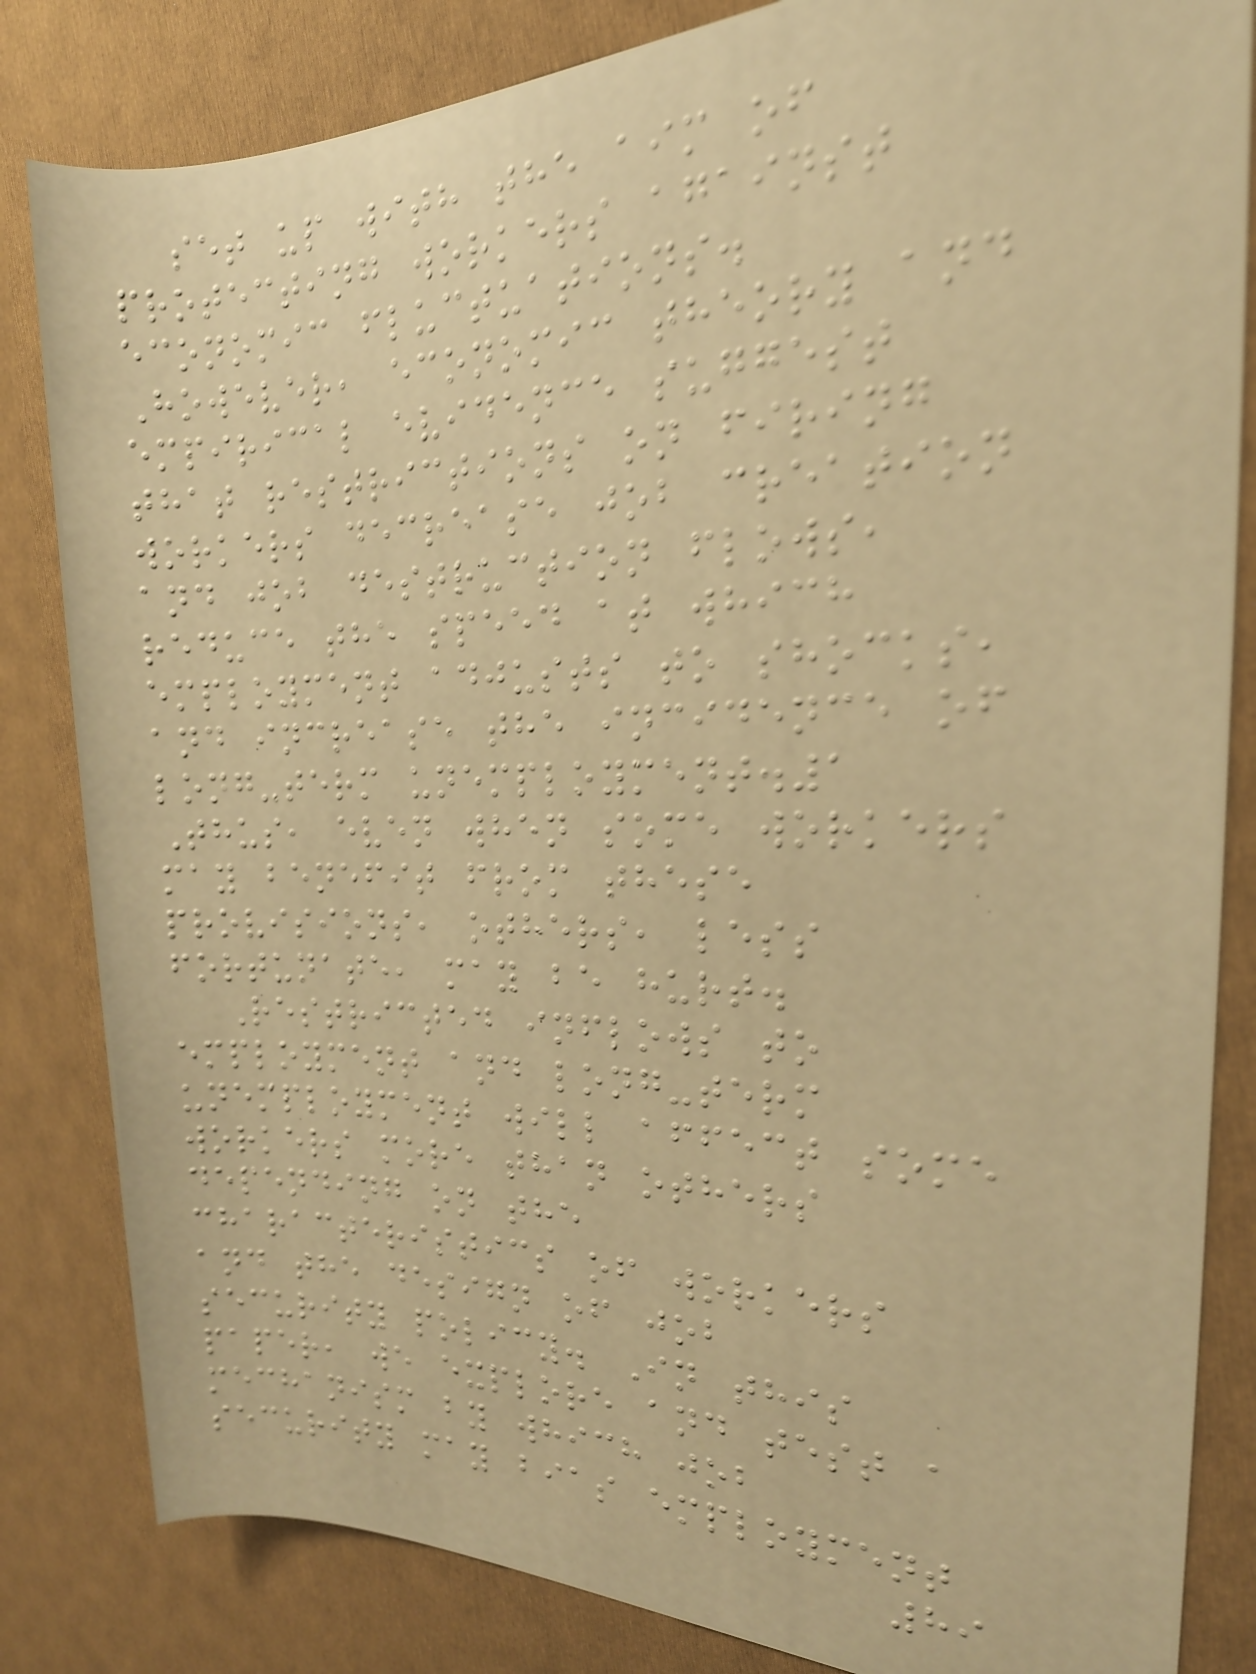set up with the aim of
protecting workers against
economic fluctuations.
However, economic theory and
empirical evidence suggest
that restrictions on firing
workers decrease job creation
and job destruction flows,
reduce the speed at which
employment adjusts to shocks,
and increase the incidence of
long-term unemployment.1
Thus, even when some workers
may benefit from these
provisions, others, less
fortunate, may be hurt.
Restricted inflows to
employment and long-term
unemployment will affect some
workers more than others
depending on the
characteristics of workers
and the design of job
security policy. In this
paper, we explore and test a
mechanism by which job
security may bias employment
89
